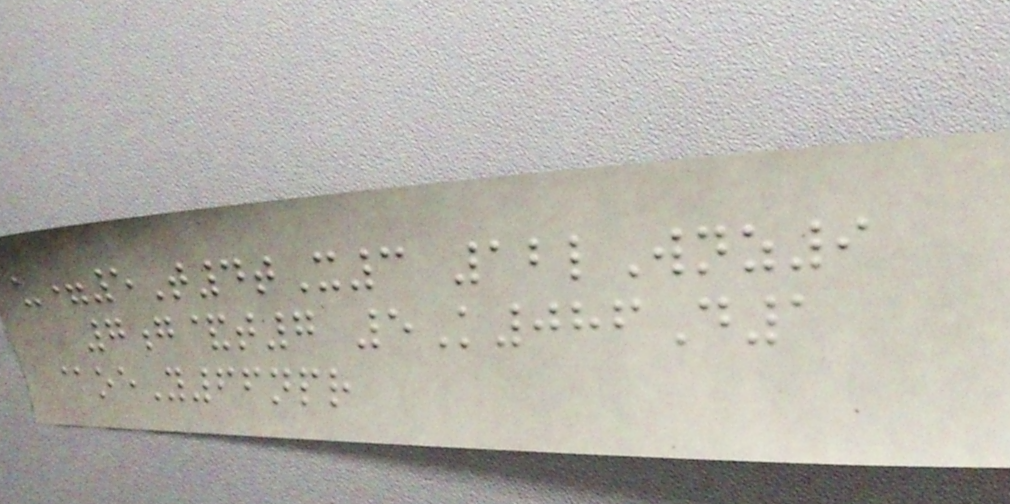u=5T4tX3 12lWnz9
7g&t7 5K086D1
@oeY66npr
